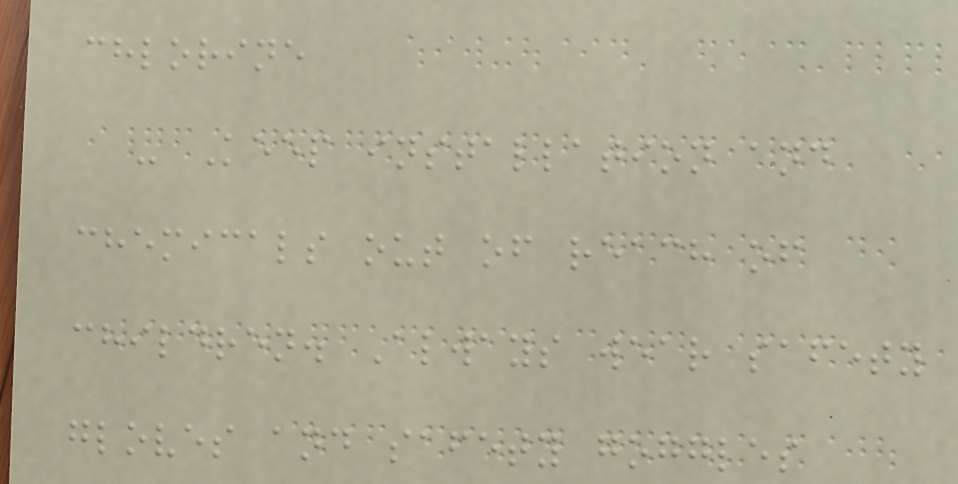chlorine
- Keep installation and
chemicals out of reach of
children. Always wear safety
gloves and safety goggles
